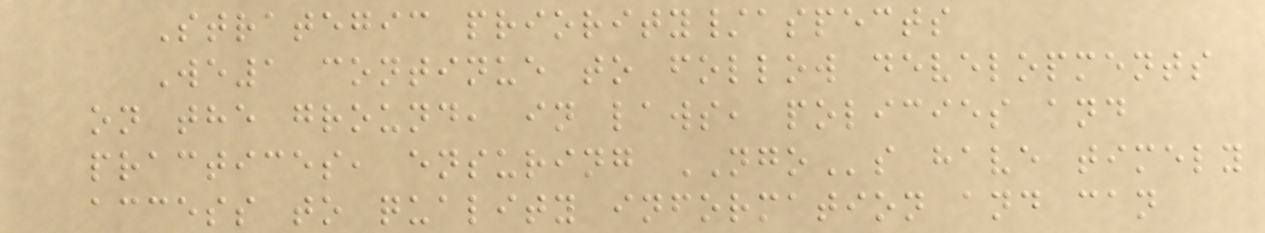Strategic priority/aspects
We1 continue to follow developments
on the ground, in laws, policies and
practices, ensuring NGOs have timely
access to quality information and can
